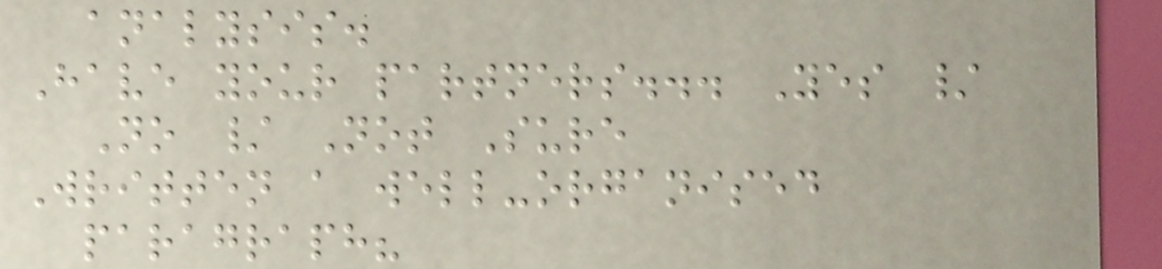analysis.
Have your partners... Yes /
No / Not Sure
Written a well-organised
paragraph?
